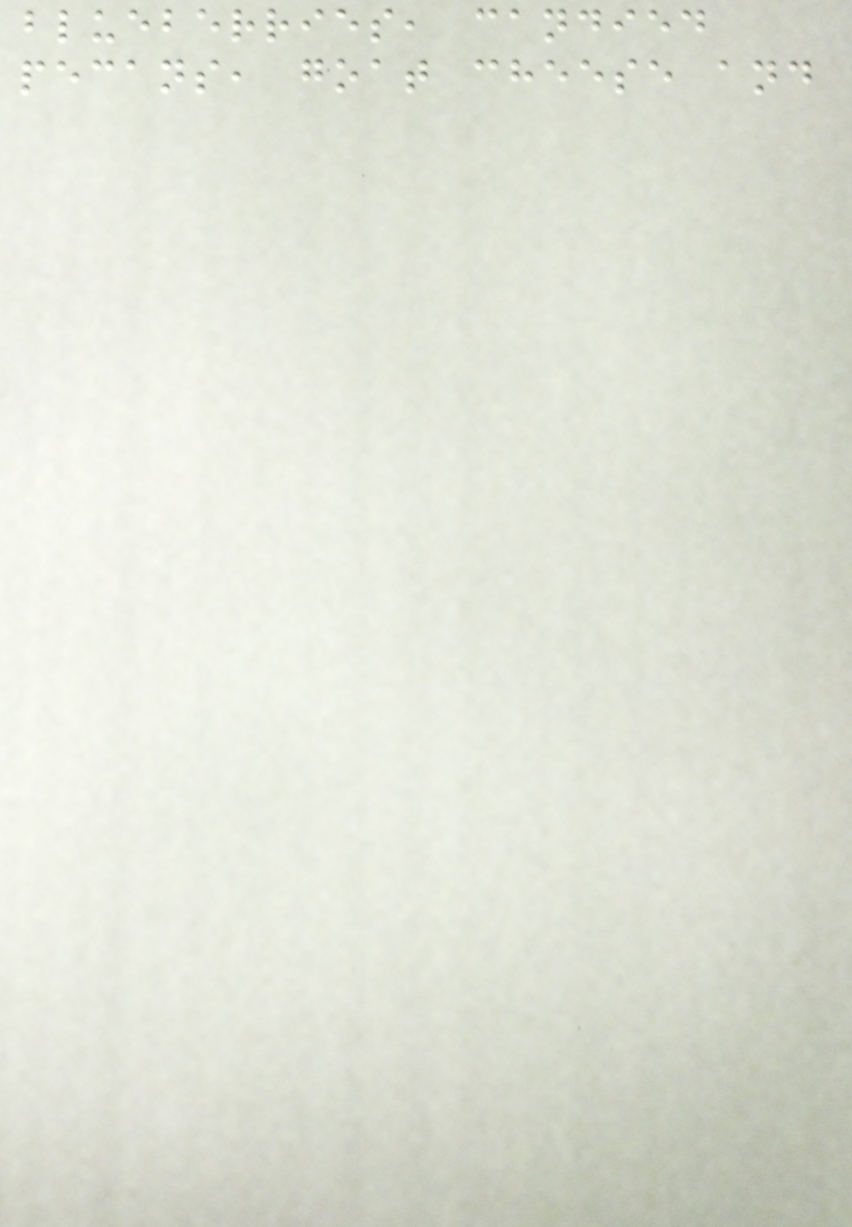blueberries, candied
pecans, goat cheese and
